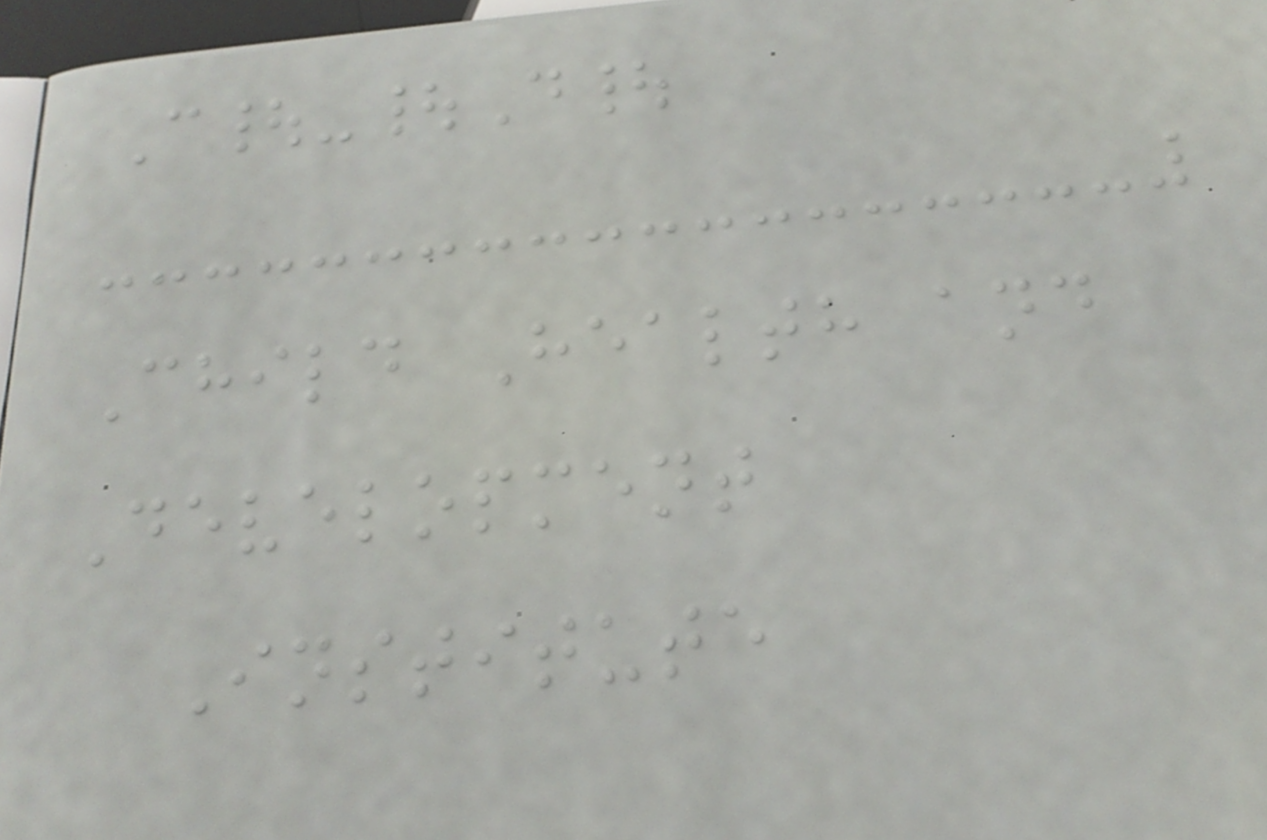C|-|D|
Child Health and
Development
Institute
